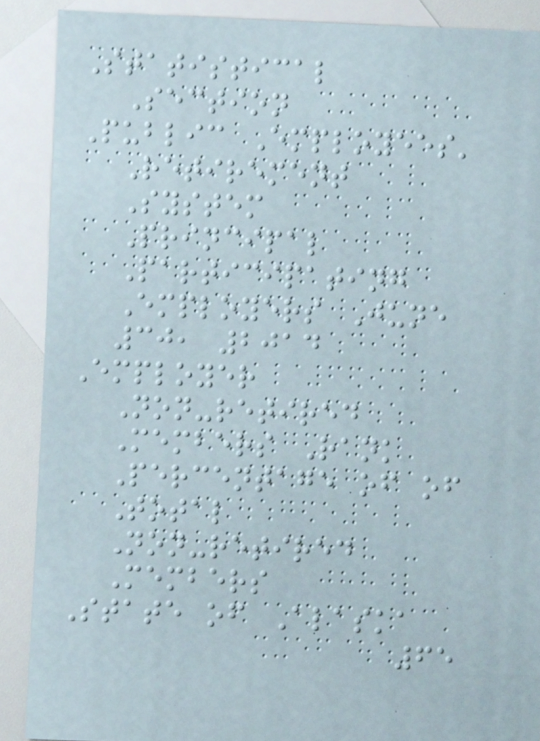Statistical
Section
Public Employees'
Retirement
System
Principal
Participating
Employers June
30, 2014
Employer
Non-retired
Members Rank
Percentage of of
Total
Non-retired
Members
State of Alaska
65
